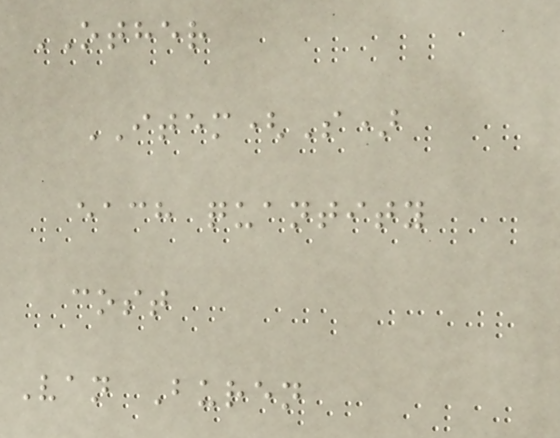OTHER
ITEM(S)
each quantity
cost
Van Buren
